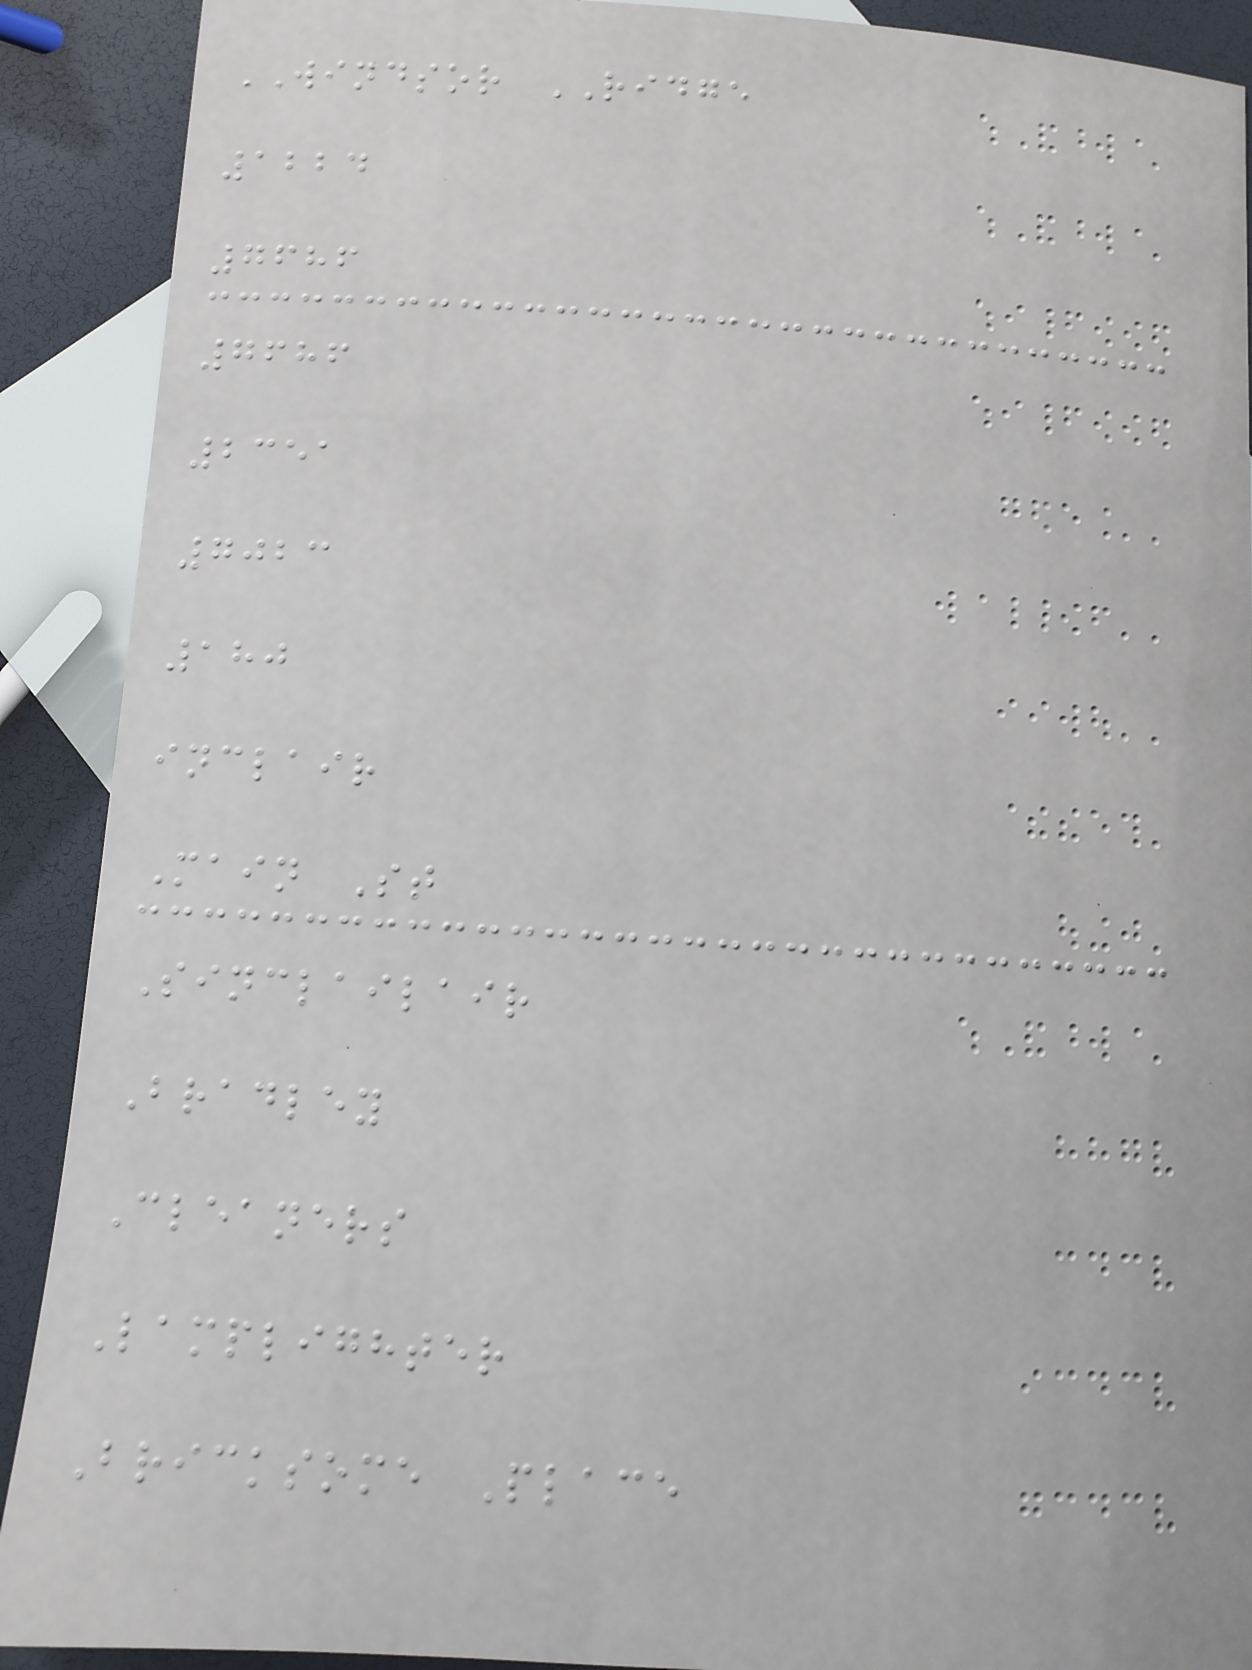WINDSOR RIDGE
1224
7686
7686
2351
7023
180
inclair
Main St
Sinclailair
Bradley
Cleaners
Lamplighter
Bricksome Place
